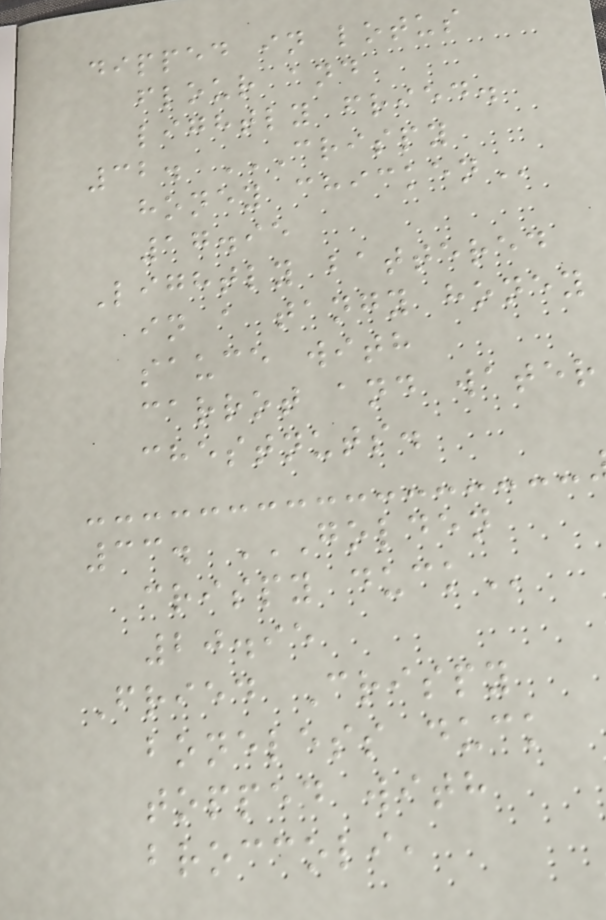dipped in lotus
flour and
lightly fried.
32. CRISPY
HONEY CHICKEN
17.95
Lightly battered
in a tangy honey
sauce with
carrot and water
chestnuts.
33. GOLDEN
CRISPY DUCK
20.95
Fried Crispy
boneless duck
topped with
broccoli,
